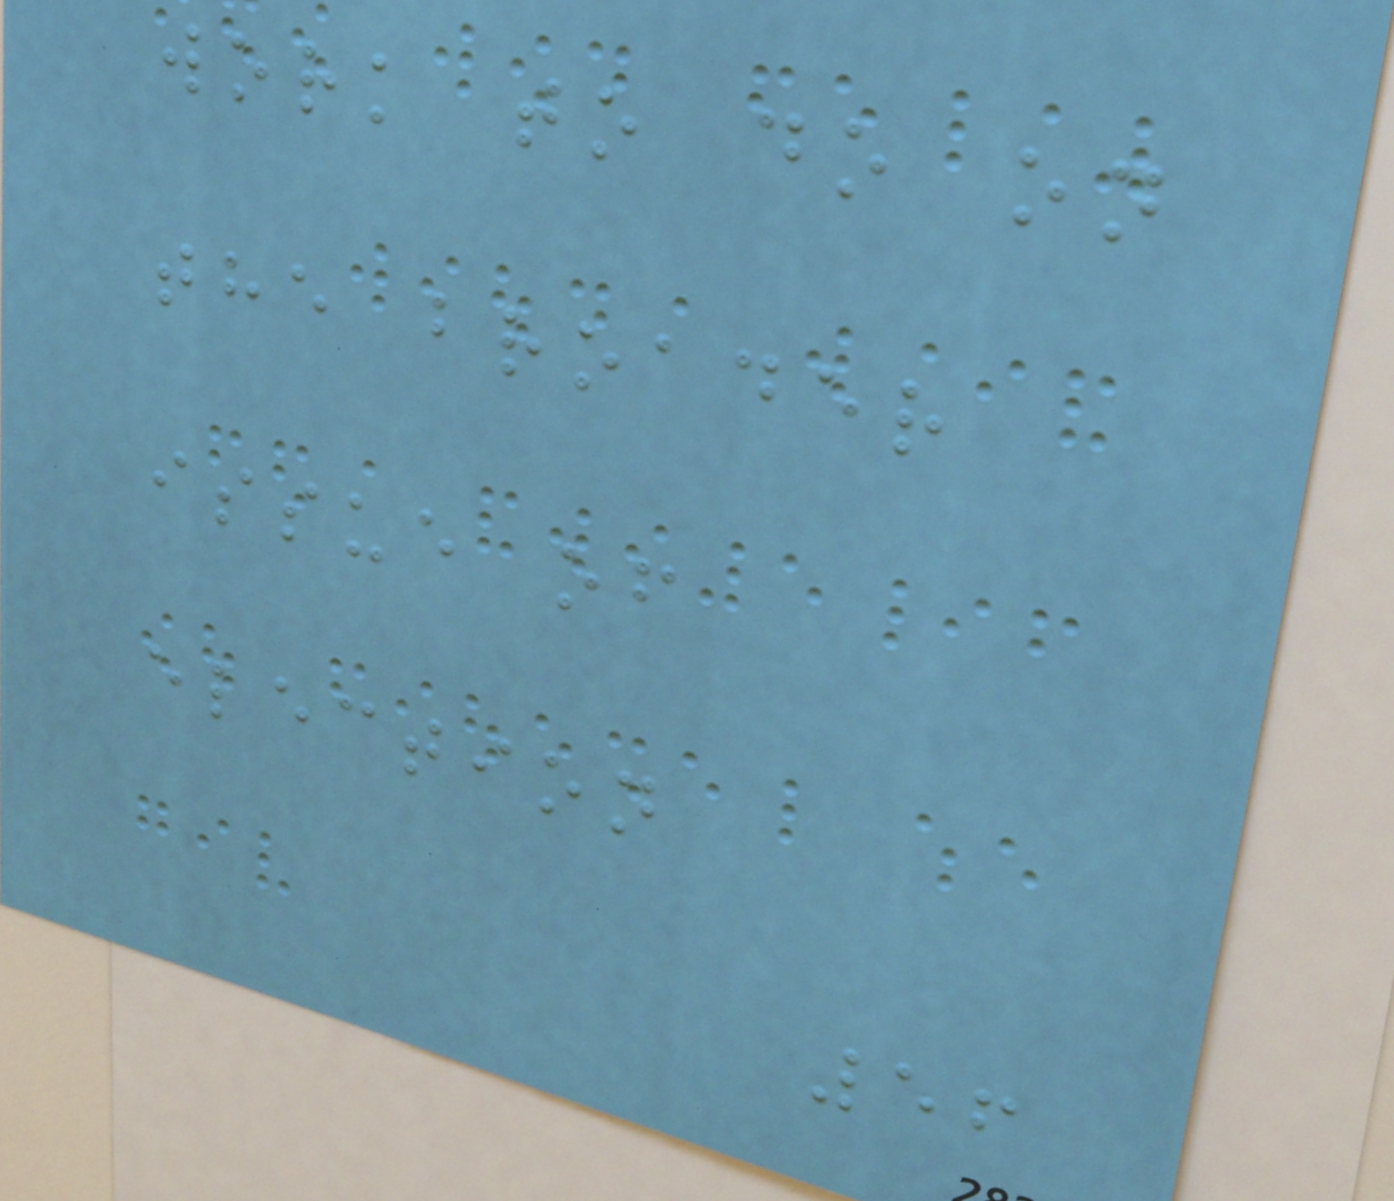work to do on
the broader
issue of
election
56
